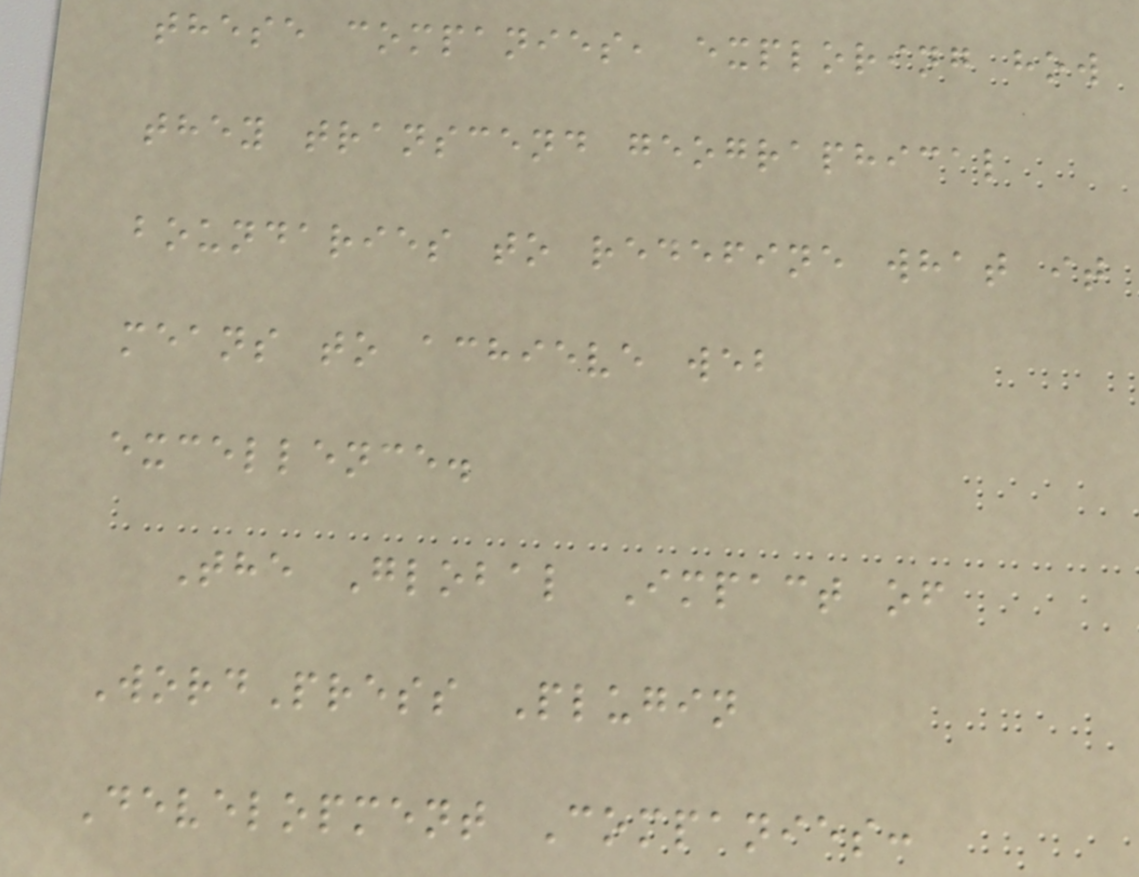these companies, exploring how
they transcend geographical
boundaries to redefine what it
means to achieve web
excellence.
The Global Impact of
WordPress Plugin
Development Companies:
